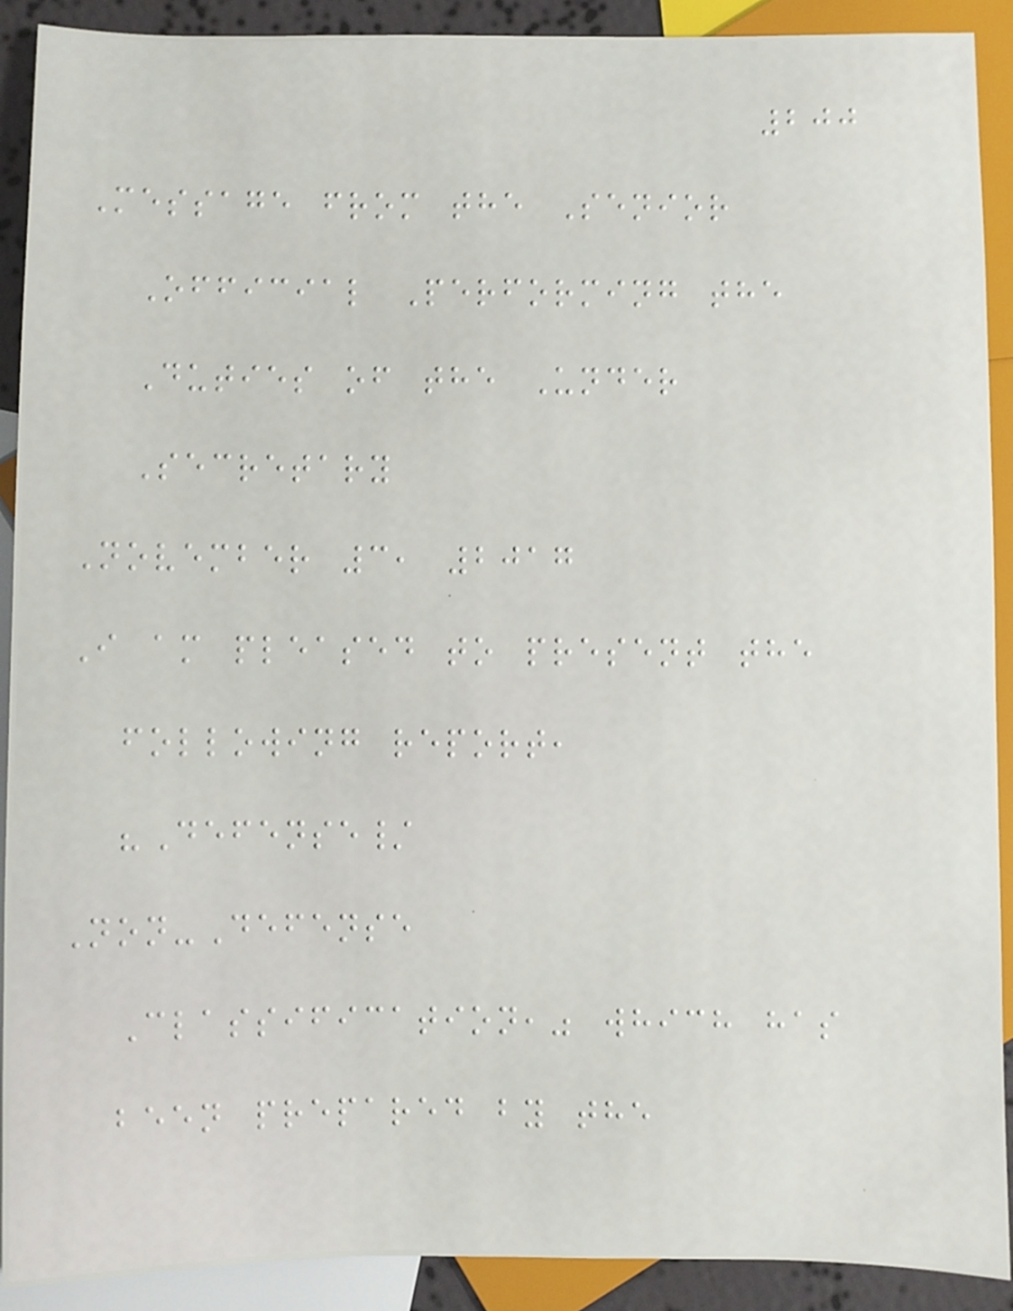200
Message from the Senior
Official Performing the
Duties of the Under
Secretary
November 3, 2017
I am pleased to present the
following report,
"Defense/
Non-Defense
Classification," which has
been prepared by the
